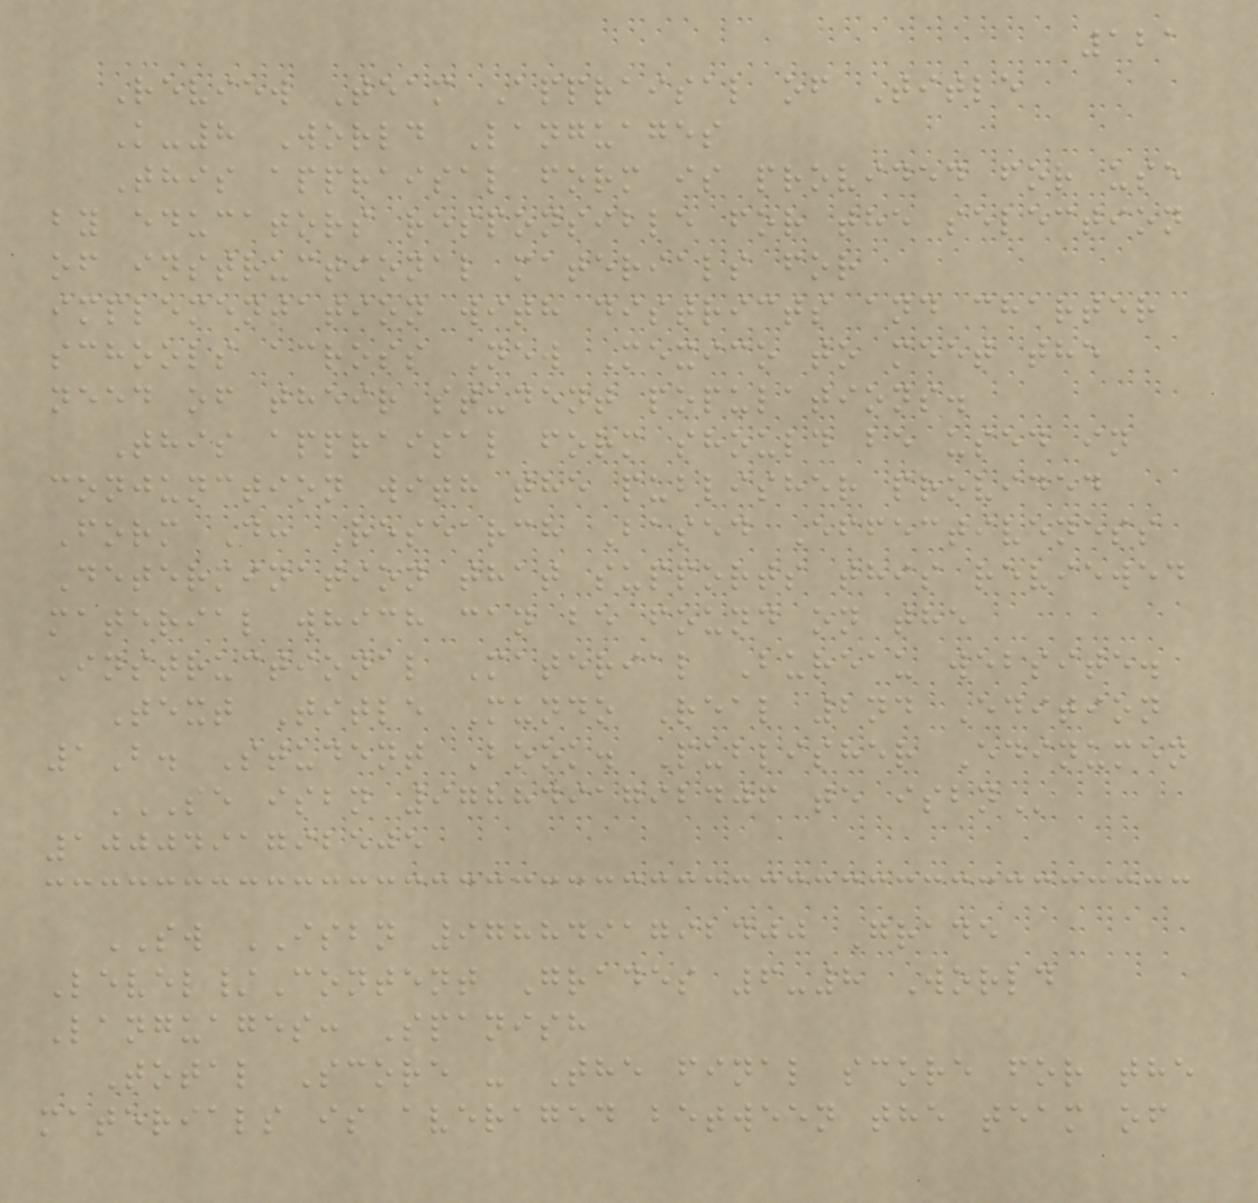121
Review Team Appraisal of Title
K-8 World Languages
This appraisal form is provided for use
by educators responsible for the selection
of instructional materials for
implementation with districts and charter
schools across New Mexico to meet the
need of their student populations.
This appraisal form should be used in
conjunction with the publisher provided
Form D: Research Based Effectiveness
Determination that supports this reviewed
material which can be found on the
Instructional Material Bureau website.
Text Title Mundo Real 2nd Edition
1B. Student Book. Publisher Edinumen
SE ISBN 9788491792406 TE ISBN
1000491792505
SW ISBN 9788491792400 Grade
Level/Content Grades 6-8 World
Languages: Spanish
Total Score - The final score for the
materials is averaged between the team of
